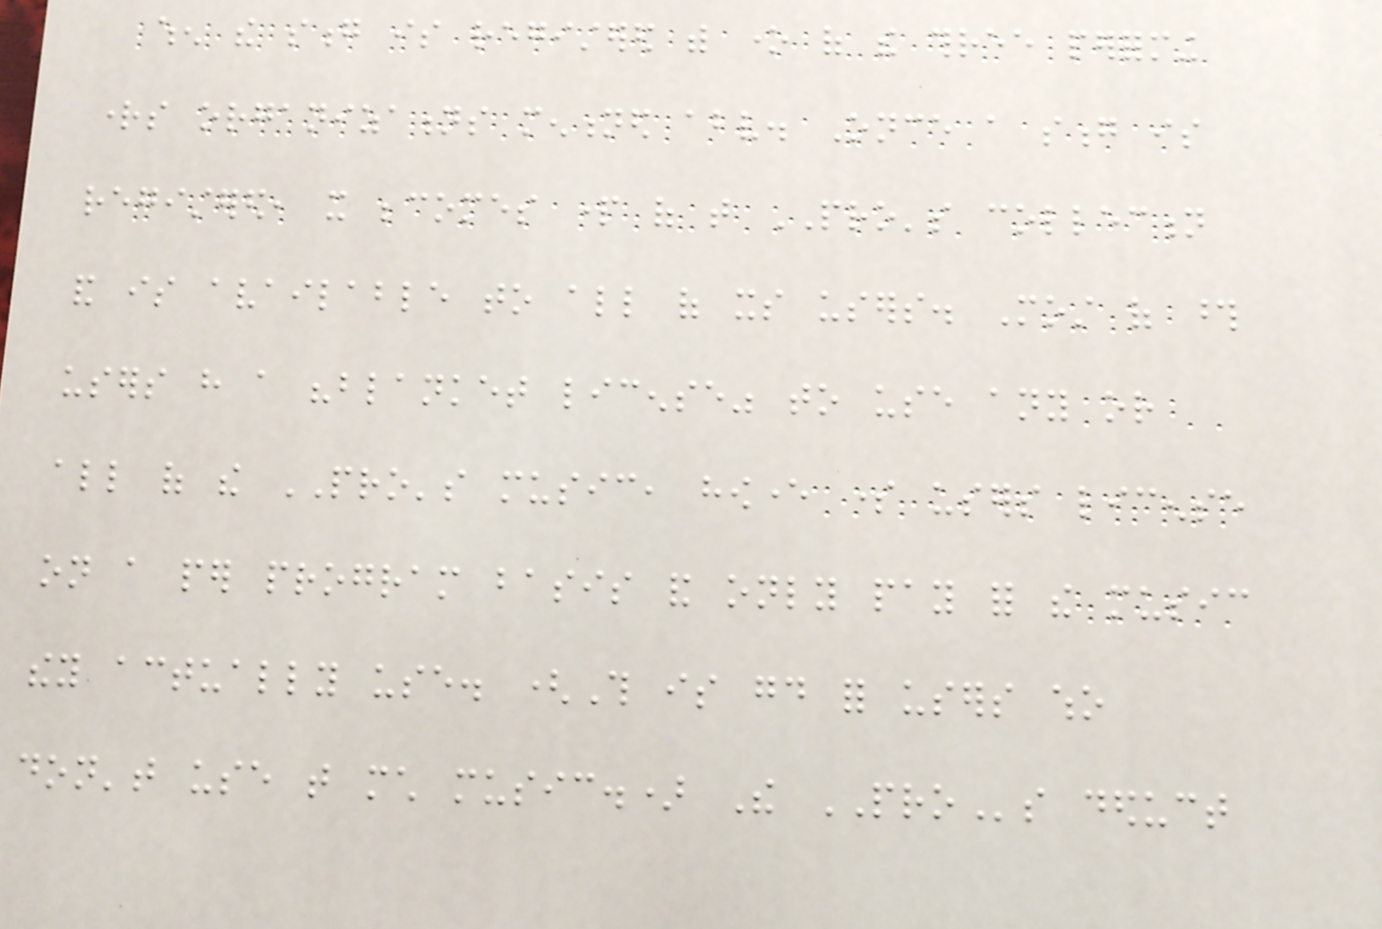when the song is registered with one of the three performing
rights organizations mentioned above. Once a song is
registered, it becomes part of that PRO's collection
and is available to all of its users. Most of those
users have a "blanket license" to use any or
all of the PRO's music, however some users license
on a per program basis and only pay for the music
they actually use. (This is good for users who
don't use that much music.) The PROs deduct
